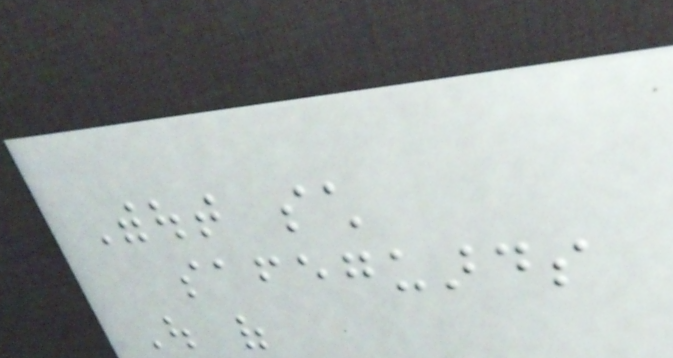Without such
safeguards
Out of
